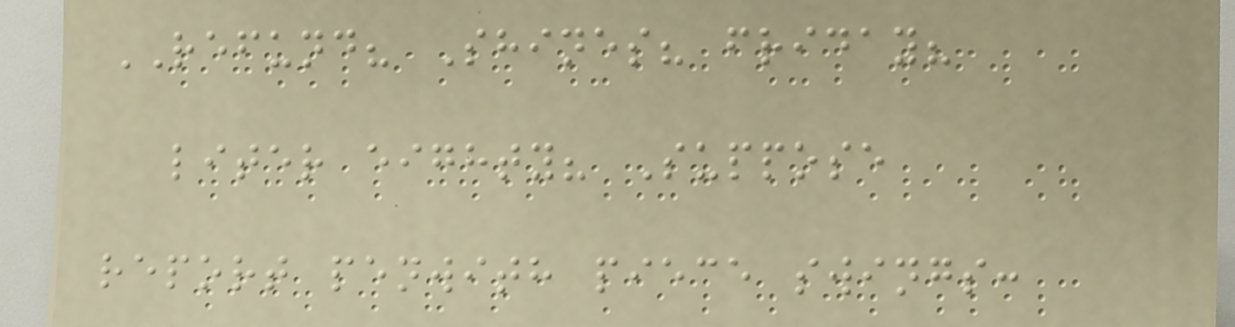REFUND? Shines? friday?
liter eighty? Suppose
report penwith piece swings:
